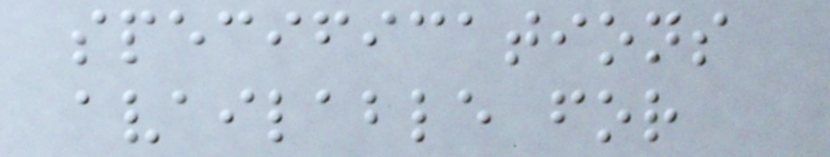specifications
available for
